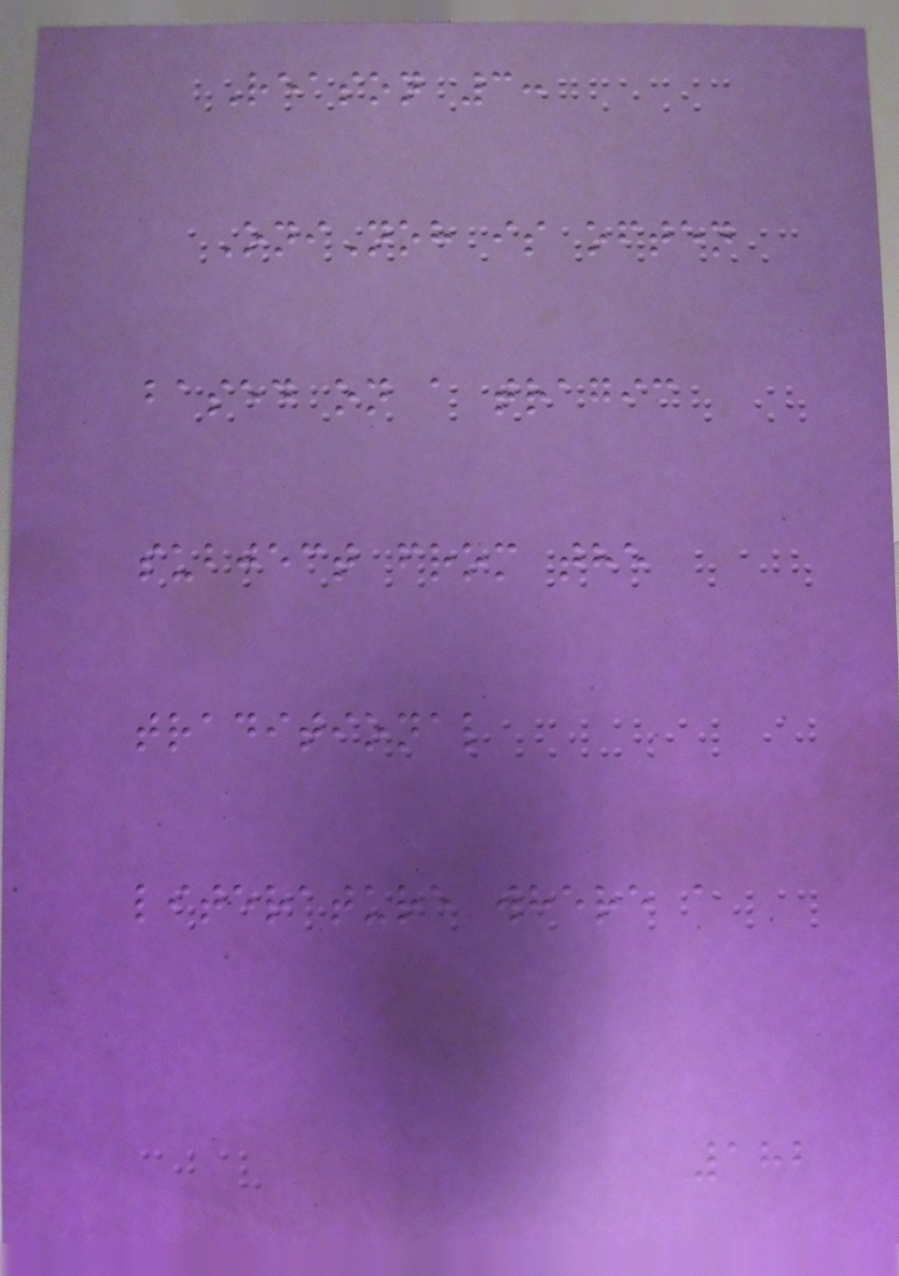Reason 3:
OniNoh is often
based on a tragic
subject from the
traditional
literature where a
182
